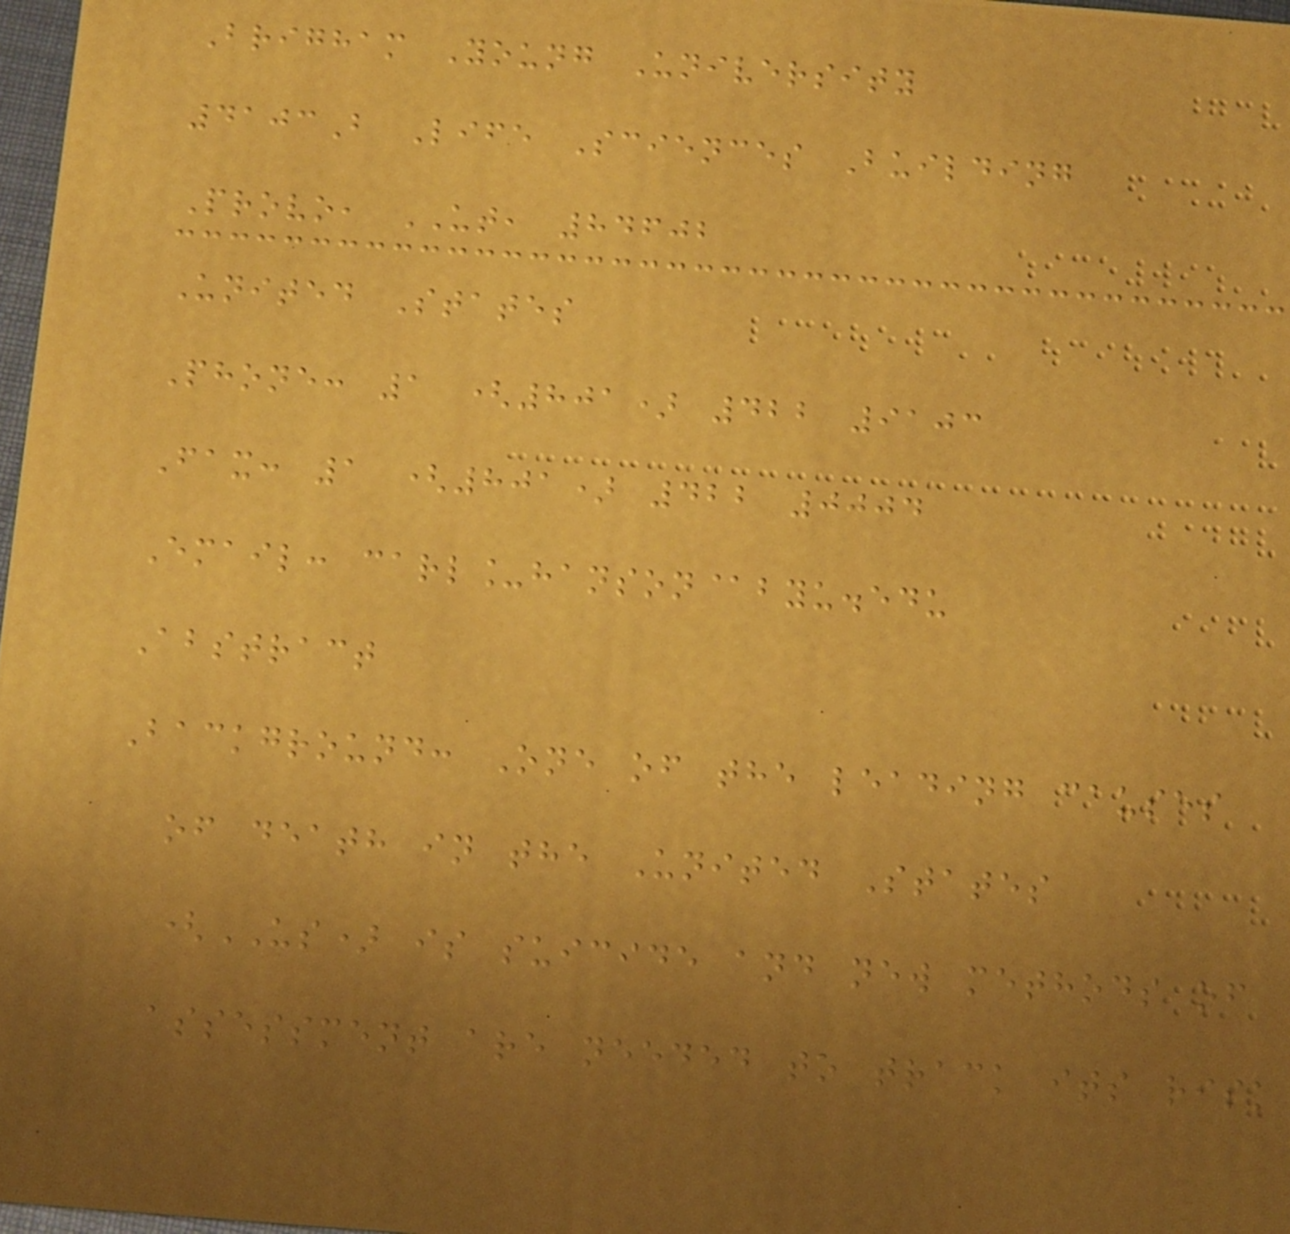Brigham Young University
4103B Life Sciences Building
Provo, UT, 84602
United States
Phone: 1 (801) 422 9103
Fax: 1 (801) 422 0004
Email: carl_hanson@byu.edu
Abstract
Background: One of the leading causes
of death in the United States
(US) is suicide and new methods of
assessment are needed to track its risk
